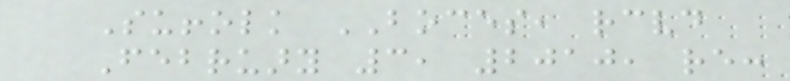Suffolk BOCES, received
February 3, 2010, re:
